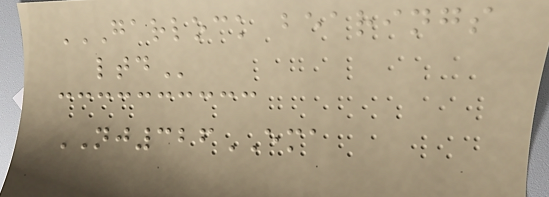GARLOCK BEARINGS
LTD
NJ326EMA
